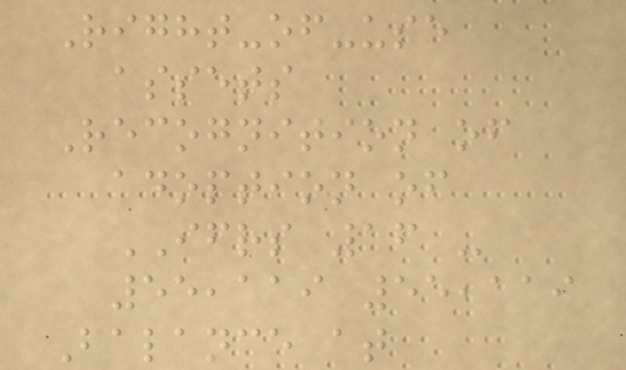Right-of-use
assets
Recognition of
adoption of
IFRS 16 -
55,119 55,119
Balance at
